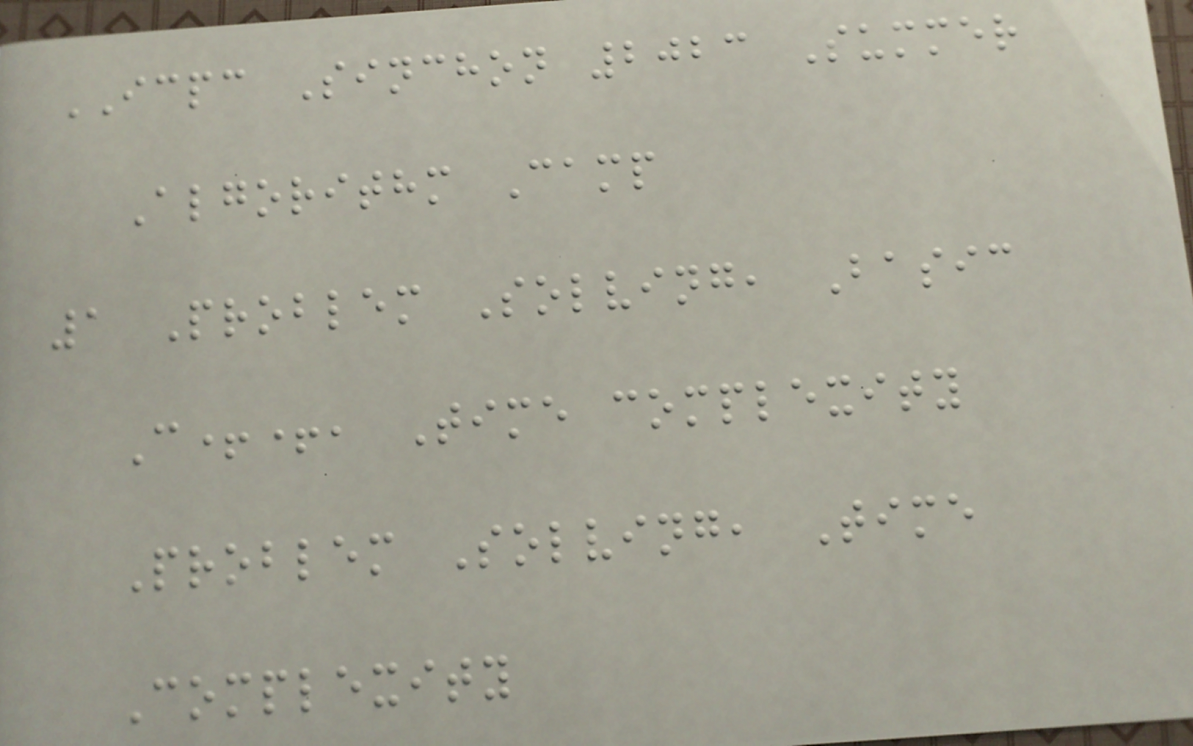ICPC Sinchon 2023 Summer
Algorithm Camp
1 Problem Solving, Basic
C++, Time complexity
Problem Solving, Time
Complexity
